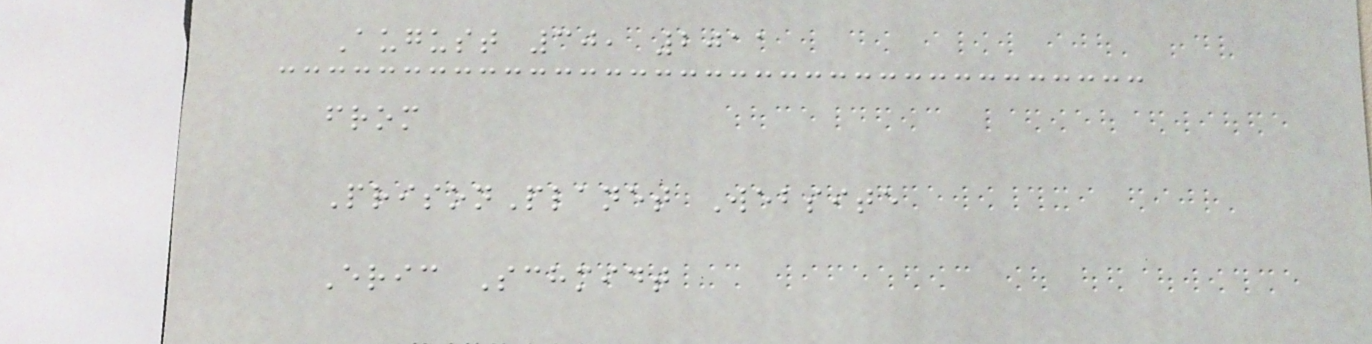August 30, 2011
from
PrisonPlanet Website
Eric Schmidt
